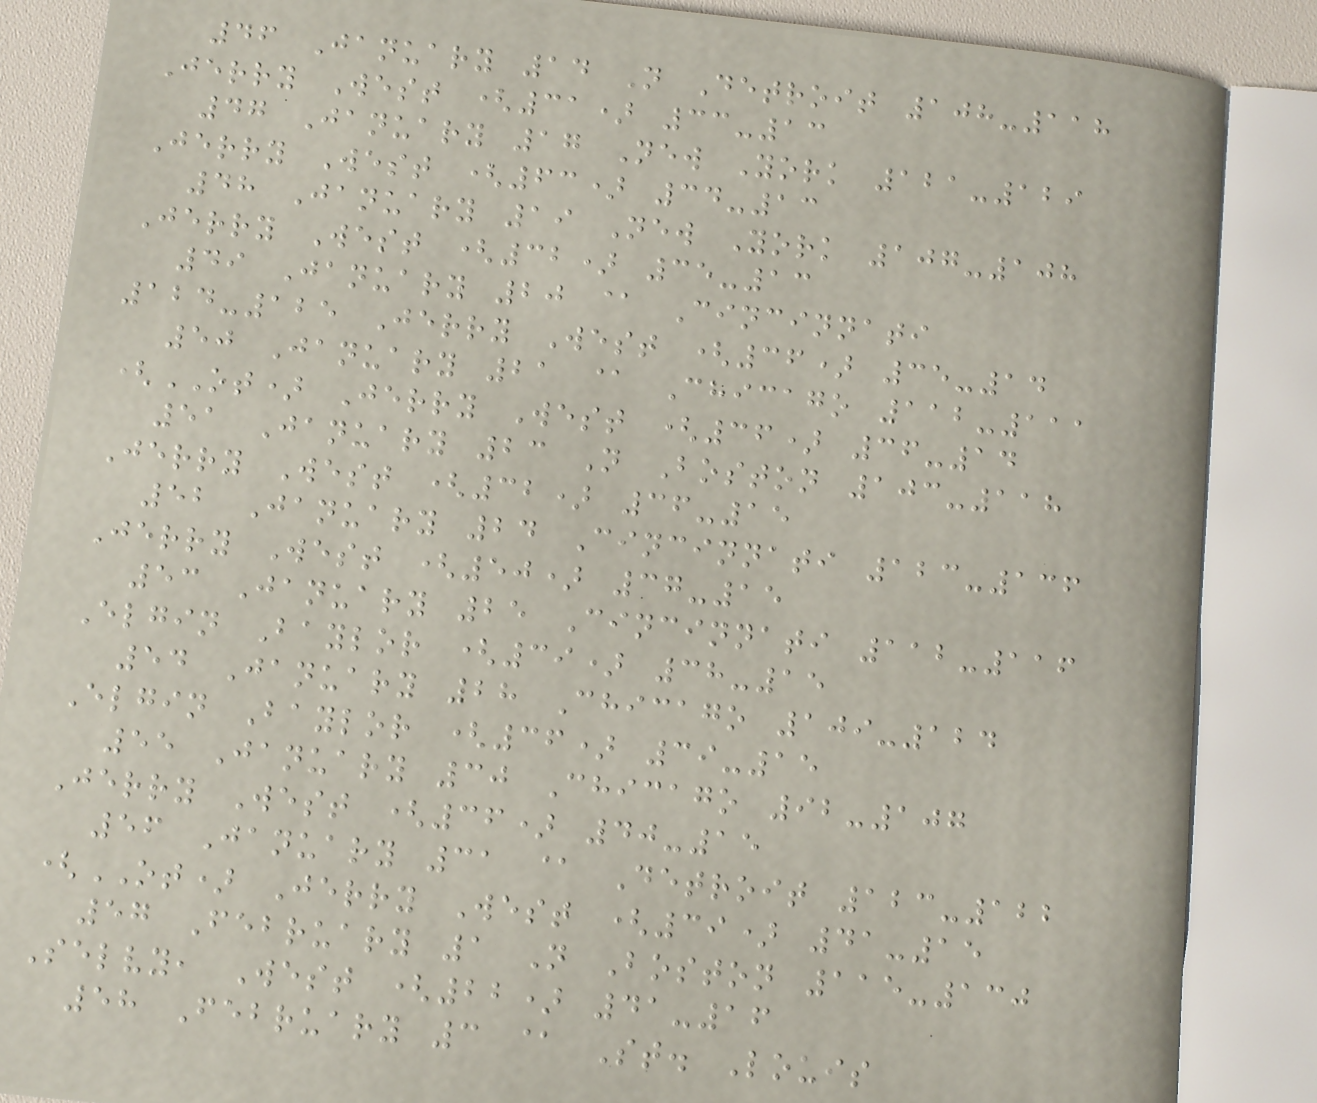46 January 14 N Detroit 108-118
Jerry West (31) 33-13
47 January 17 New York 121-129
Jerry West (63) 34-13
48 January 19 New York 107-108
Jerry West (32) 35-13
49 January 20 @ Cincinnati
124-125 Jerry West (36) 35-14
50 January 21 @ Chicago 112-111
(OT) Jerry West (36) 36-14
51 January 23 N Boston 103-118
Jerry West (32) 36-15
52 January 24 Cincinnati 123-136
Jerry West (50) 37-15
53 January 25 Cincinnati 112-116
Elgin Baylor (39) 38-15
54 January 28 Chicago 109-124
Elgin Baylor (36) 39-15
55 January 30 Chicago 92-107
Jerry West (36) 40-15
56 January 31 @ Detroit 123-122
(OT) Jerry West (39) 41-15
57 February 1 N Boston 115-130
Selvy, West (22) 41-16
58 February 3 @ St. Louis
